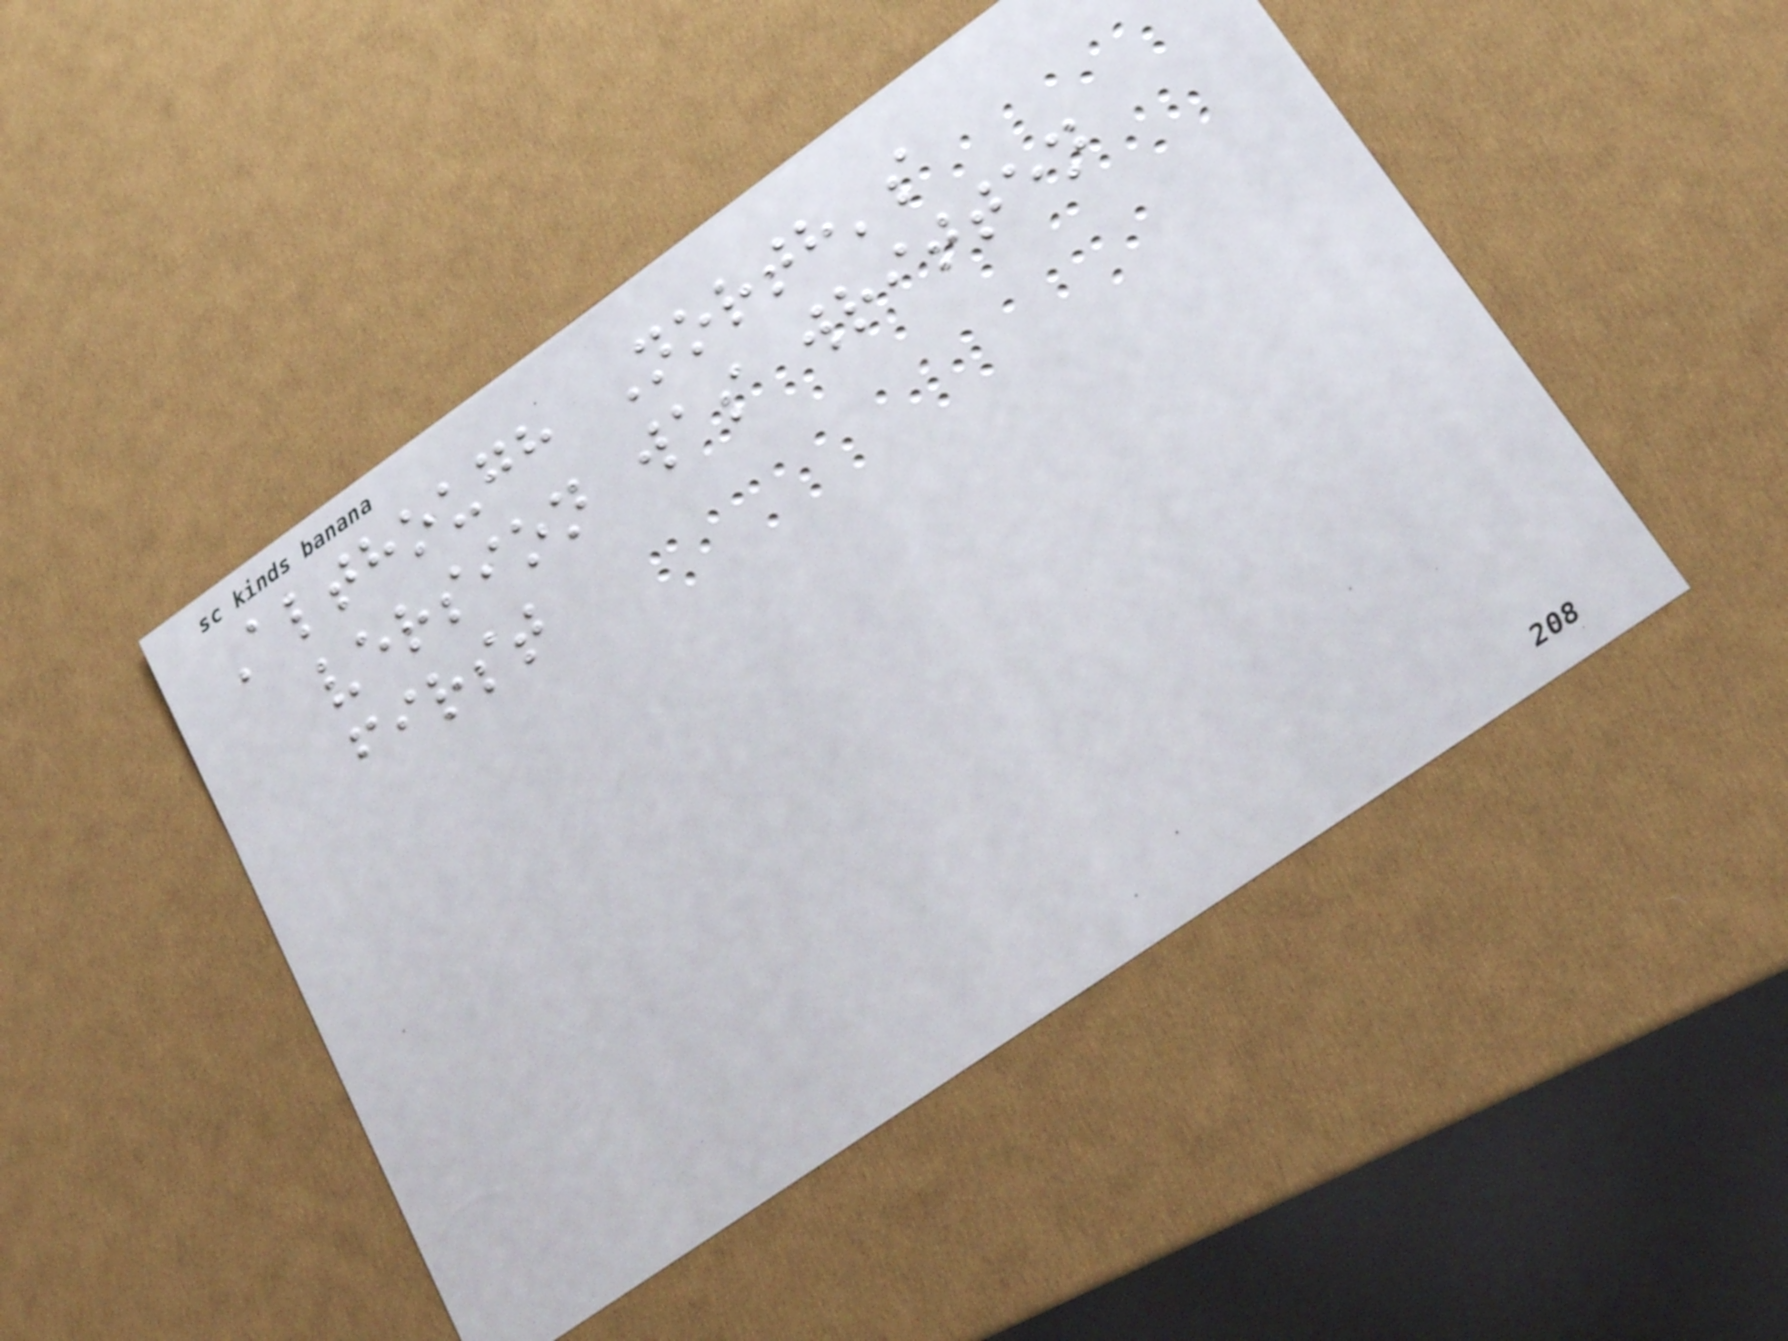Although North's
version was written
first
